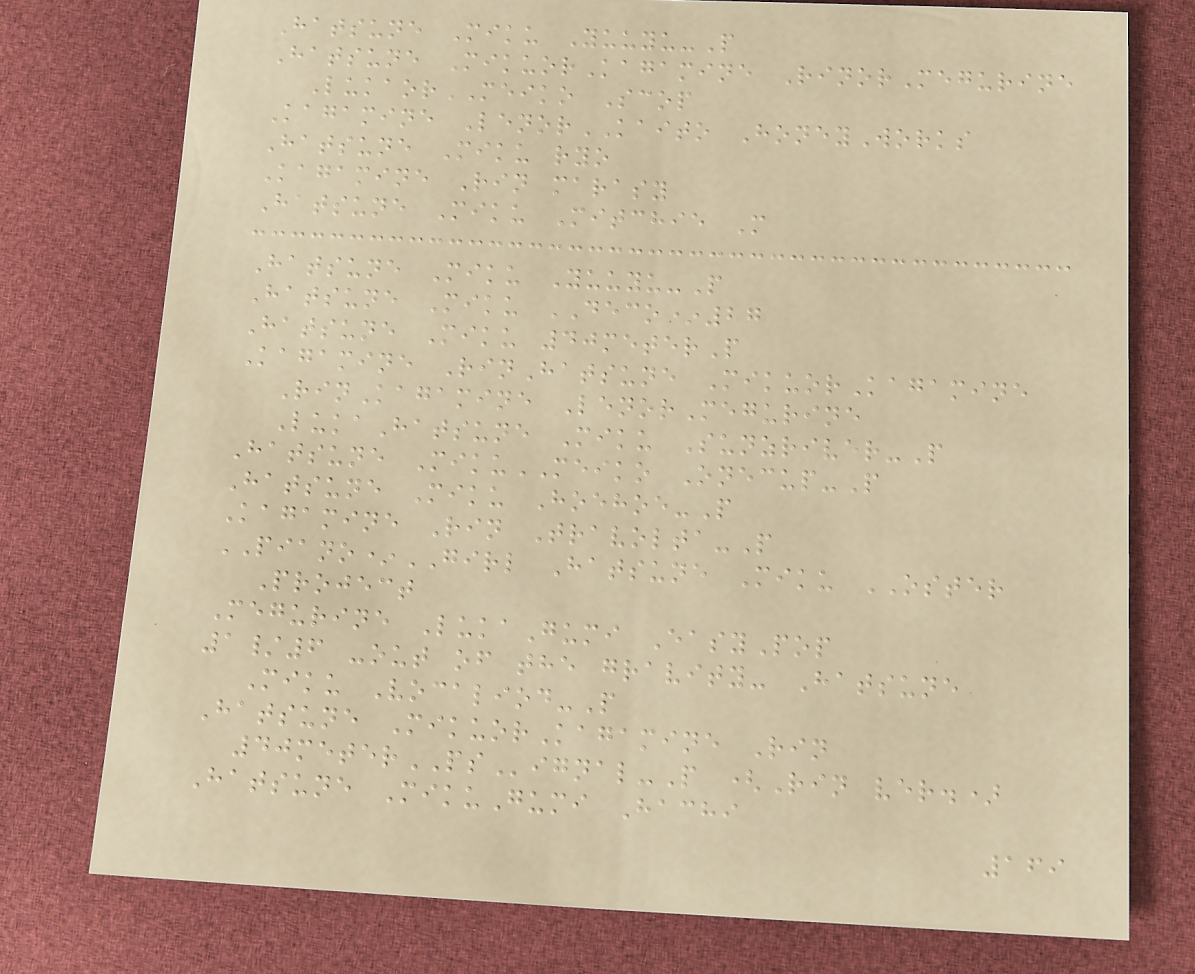Hatsune Miku Yuuyu-P
Hatsune MikuorKagamine RinorMegurine
LukaorMEIKO Scop
Kagamine LenorKAITO HoneyWorks
Hatsune Miku ryo
Kagamine Rin marasy
Hatsune Miku Mitchie M
Hatsune Miku Yuuyu-P
Hatsune Miku DECO*27
Hatsune Miku 40meterP
Kagamine RinHatsune MikuorKagamine
RinKagamine LenorMegurine
LukaHatsune Miku Sunzriver-P
Hatsune MikuMEIKO Onecup-P
Hatsune Miku Hoehoe-P
Kagamine Rin Travolta-P
PIANO*GIRL Hatsune Miku OSTER
Project
Megurine LukaGumi EasyPop
1/6 -out of the gravity- Hatsune
Miku Vocaliod-P
Hatsune MikuorKagamine Rin
40meterPSignal-P (Rin ver.)
Hatsune MikuGumi Hachi
169
